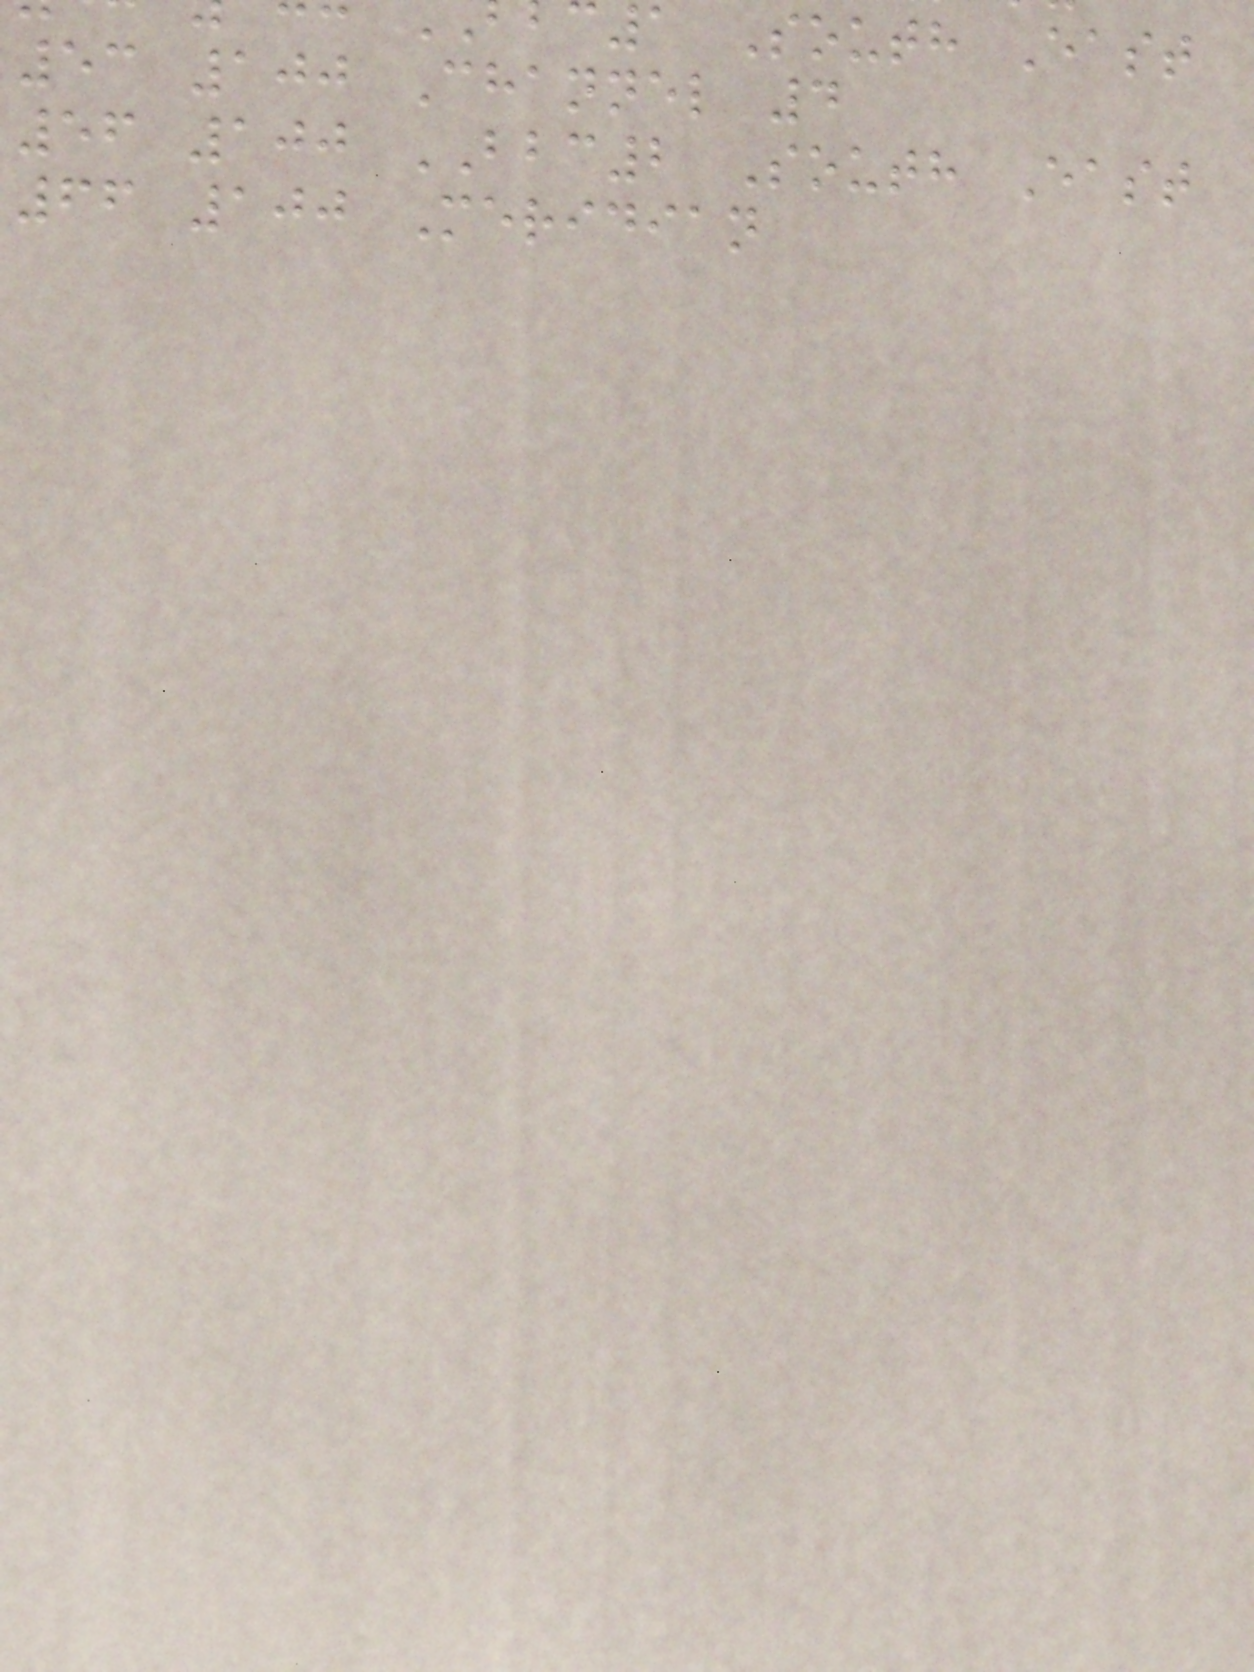1 South East
53 100 Channel 4
56 100 BBC2 South East
66 100 Meridian
